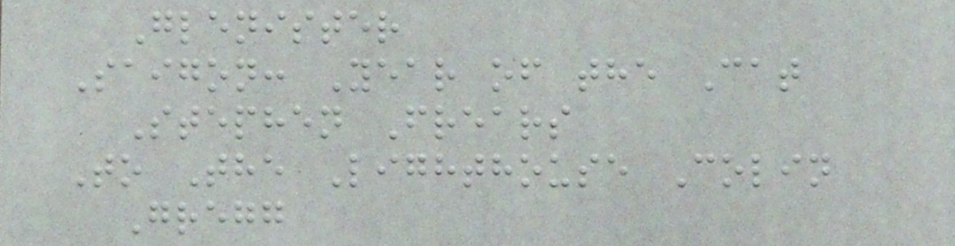Glenister
Saigon: Year of the Cat
Stephen Frears
To The Lighthouse Colin
Gregg
